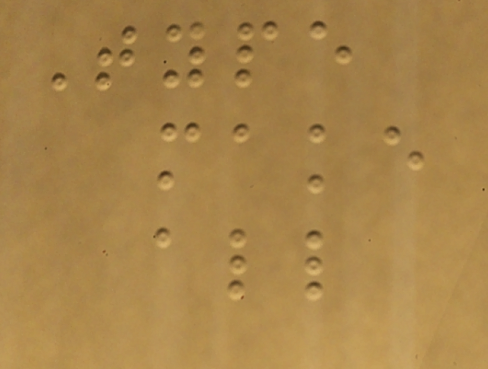Type
make
all
